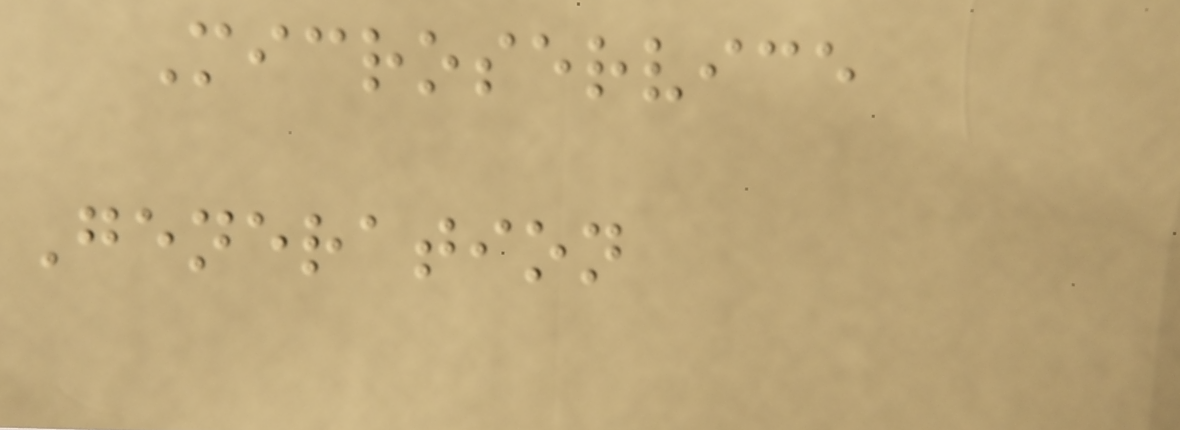Microservice
Generation
